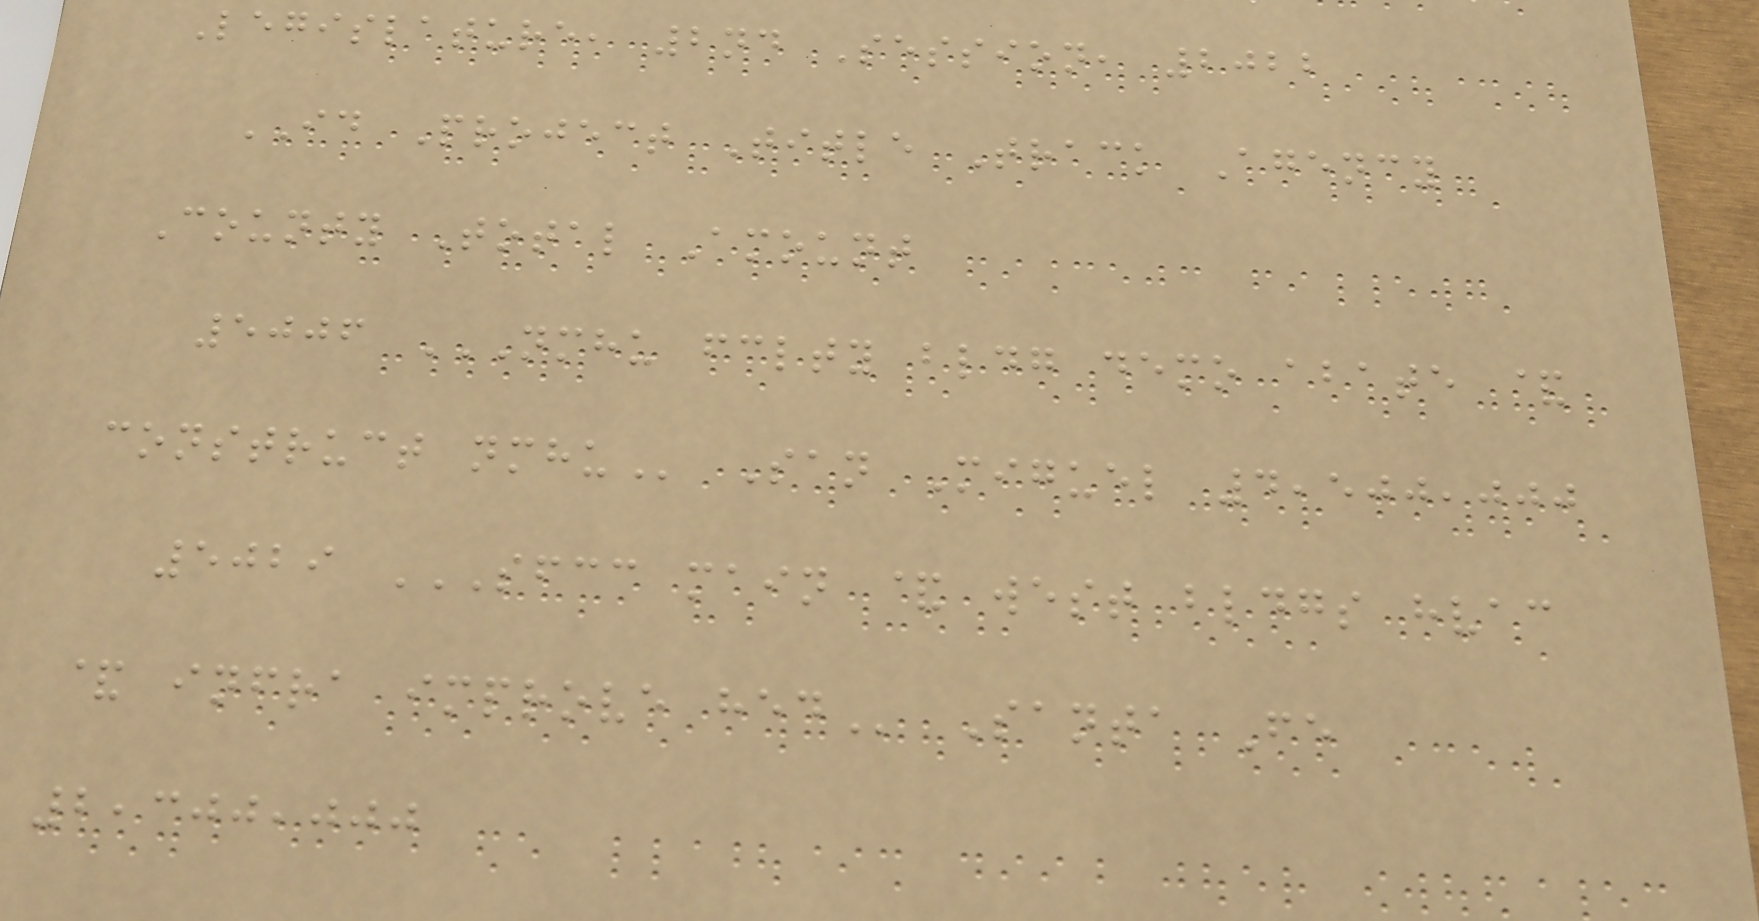Legislature, 2nd Session, 2022
ID Project Title Track Agency
County Total Amount
5006 NMHU FCLTY BLDG DEMO ABATE &
CONSTRUCT NMHU San Miguel 4,500,000
5029 SFCC MAIN & WEST BLDGS HVAC
& INFRA IMPROVE HED Santa Fe
2,300,000
